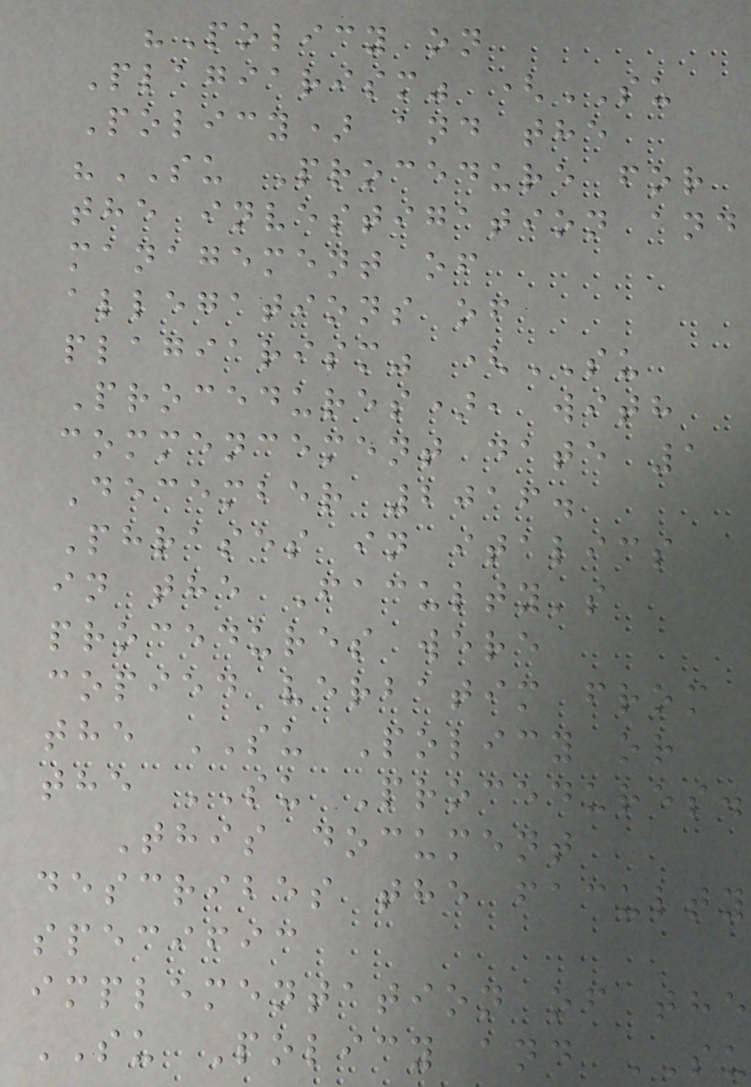"Policy on
Plagiarism" (SU
Policy) and the
"SU Procedure for
the investigation and
management of
allegations of
plagiarism" (SU
Procedures), with
commencement date 1
December 2016.
Phrases in italics
in the Faculty's
procedures were
copied verbatim from
the SU Policy or
the SU Procedures.
This document
describes the faculty
specific
implementation of the
SU Policy and SU
